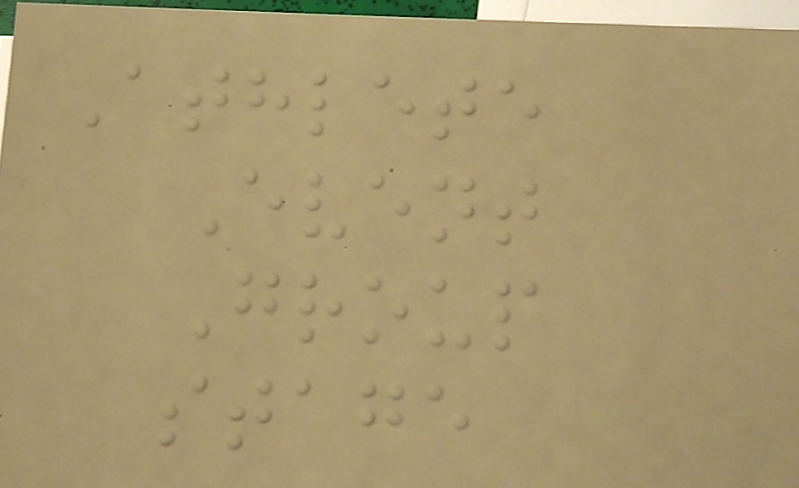Athlete
Event
Group
stage
